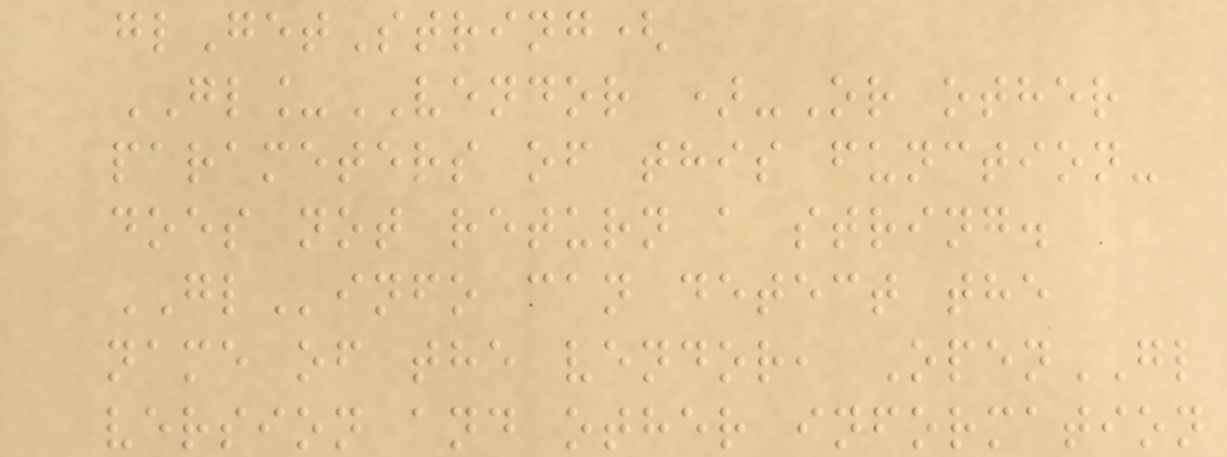glGetString(
GL_VENDOR )-Or other
parameters of this function-
does not return a string.
GLinfo can detect the
name of the vendor, OpenGL
version and other information
